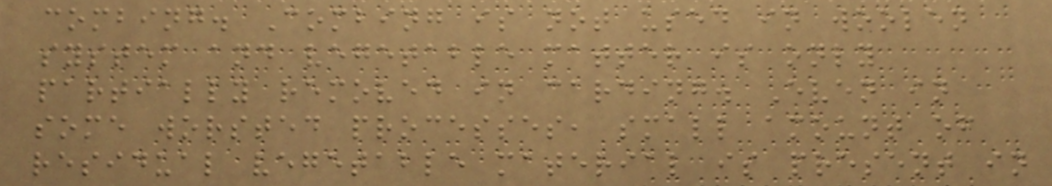combing. Combing is not used in woolen
system and vegetable matter is only
partially removed in carding. Even in
some worsted processes, small amount of
residual vegetable material is present in
